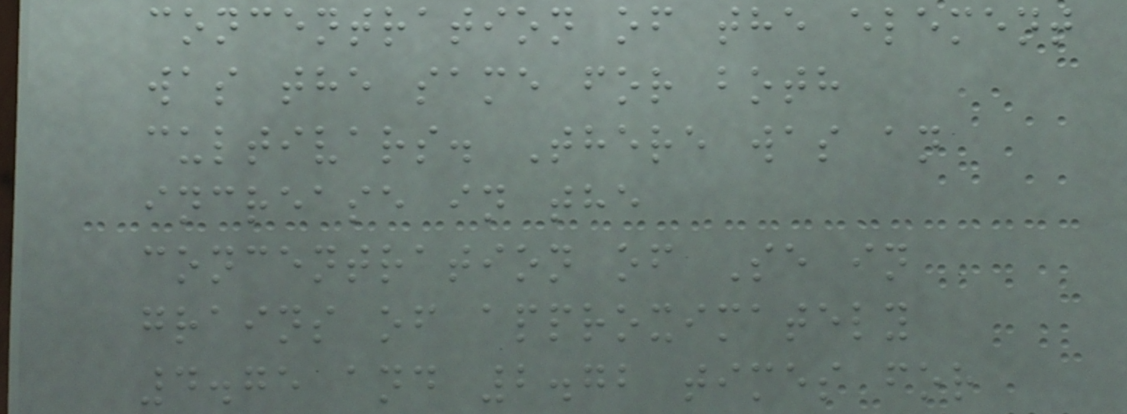concentration of the element
was the same for both
cultivars. There was an
increase in the
concentration of Se in
grains of approximately
4.75 and 2.72 times for
